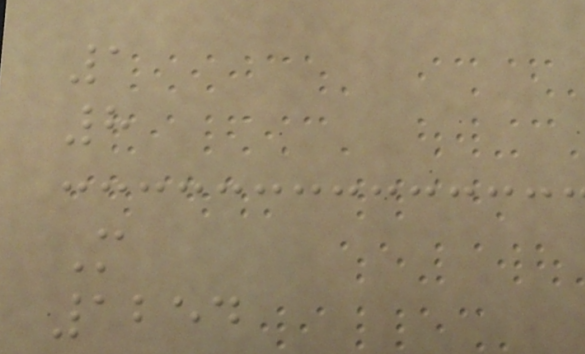1
8
M
1254
